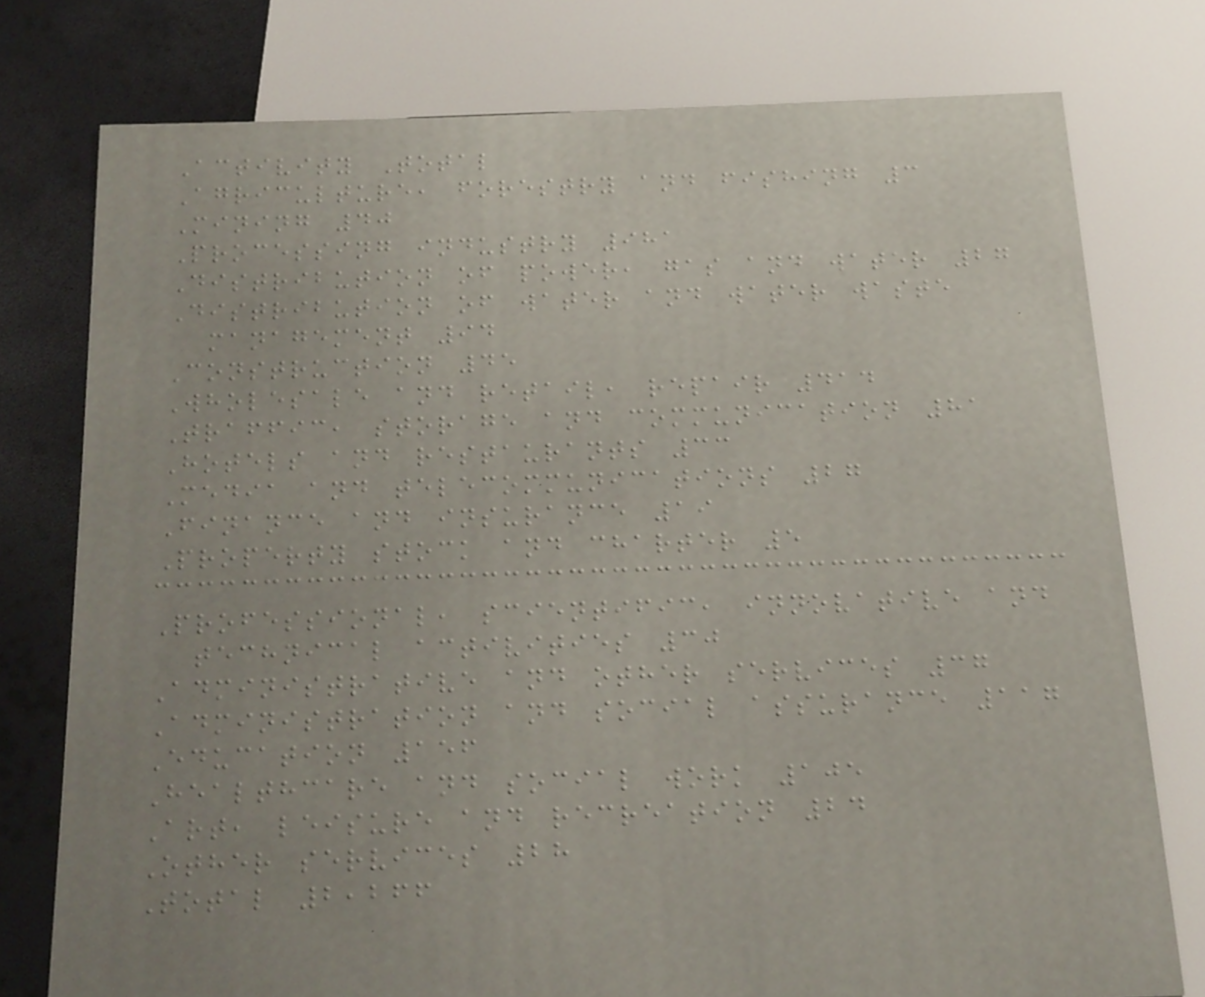Activity Total
Agriculture, forestry and fishing 3
Mining 40
Processing industry 981
Distribution of power, gas and water 27
Distribution of water and water waste
management 94
Construction 45
Wholesale and retail, repair 414
Traffic, storage and communication 81
Hotels and restaurants 33
Media and telecommunications 27
Finance and insurance 19
Property stock and charter 5
Professional, scientific, innovative and
technical activities 30
Administrative and other services 37
Administration and social assurance 117
Education 156
Healthcare and social work 105
Art, leisure and recreation 24
Other services 28
Total 2,266
